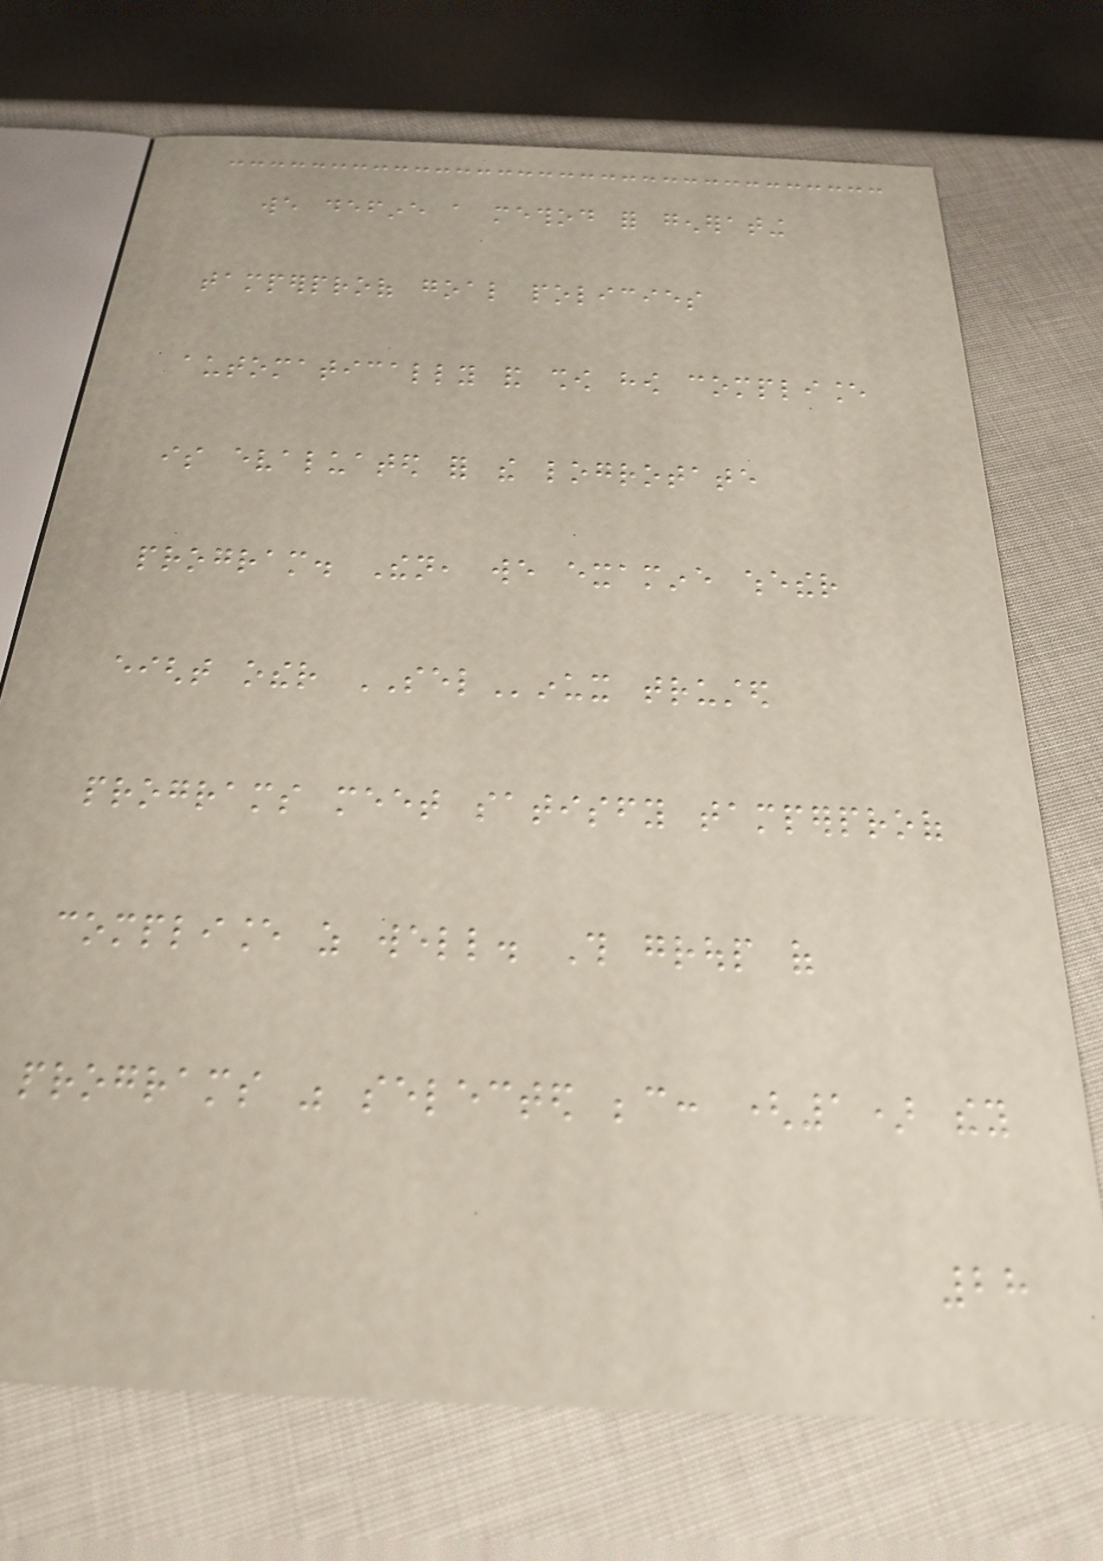we define a method for generating
tamperproof goal policies
automatically and show how compliance
is evaluated for the logrotate
program. Then, we examine whether
eight other SELinux trusted
programs meet satisfy tamperproof
compliance as well. This group of
programs was selected because: (1) they
28
